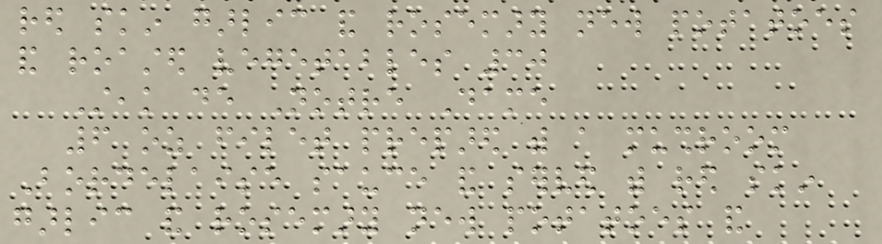red skin garlic and rosemary new potatoes
and roasted vegetables 30
Steak de Notre Dame
6 oz filet prepared with a mushroom
Bordelaise sauce and served with red skin
garlic and rosemary new potatoes and
